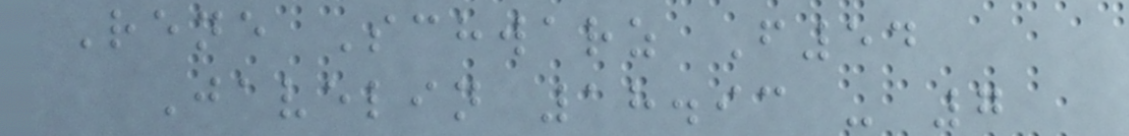Rene Schwarz F54
Javelin 18.93 - 7
